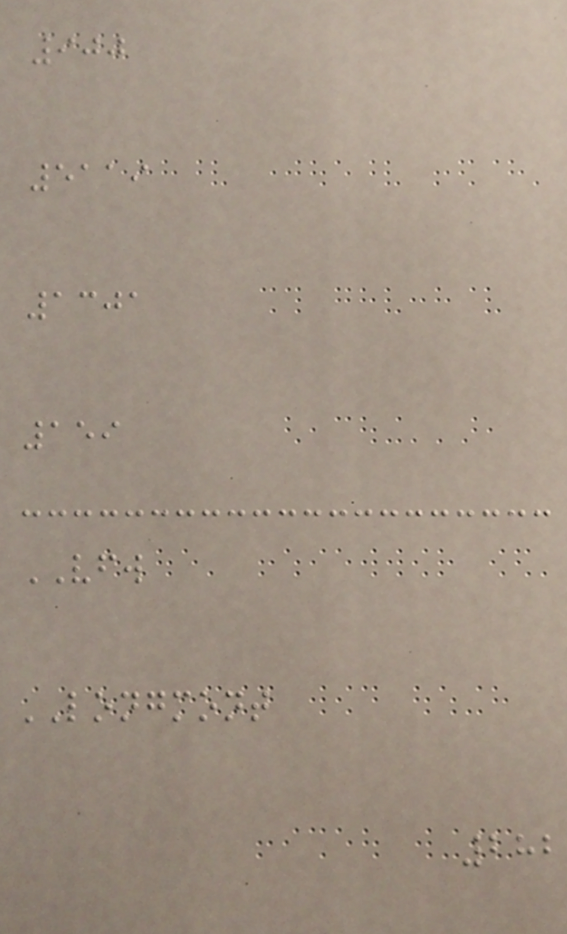900
5119
1301
159
VFW
LONGMONT
282
